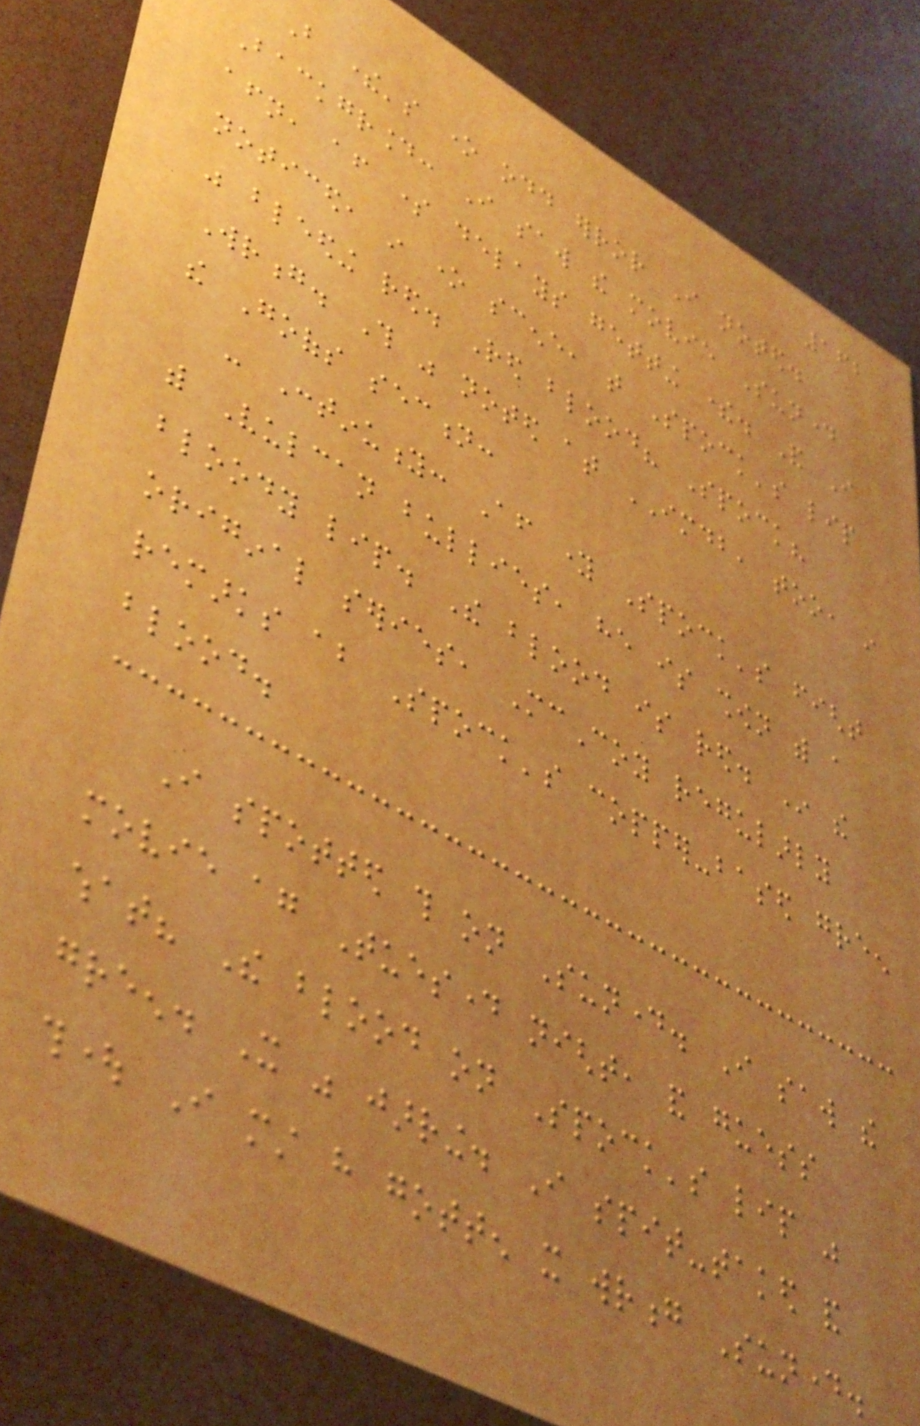162
But there's one odd error I noted.
Background: I saw the movie Sunday
afternoon, after some delays getting there. And I
noticed, in one scene, that Spock's lip
was bleeding red. Red blood? Spock?
Wrong. This was noted at IMDB, too, in
the Goofs section:
- Continuity: After young Spock's fight
with Vulcan bullies, he is shown with a
bloody lip. The blood is red. In the
original series, McCoy regularly
remarks about Spock's copper-based green
blood.
I spotted this on Sunday. I saw the
movie again Tuesday night, and guess
what? The blood on Spock's lip was
green. It was jarring. I spit-taked and
thought I must have gotten it wrong Sunday.
